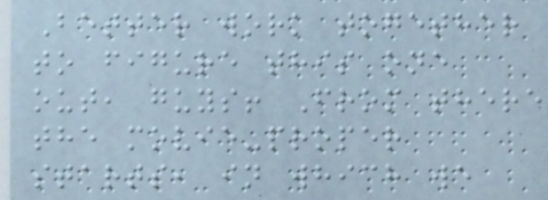Better work together
to figure this one
out, guys! From there
the movie-proper
starts, in which we
